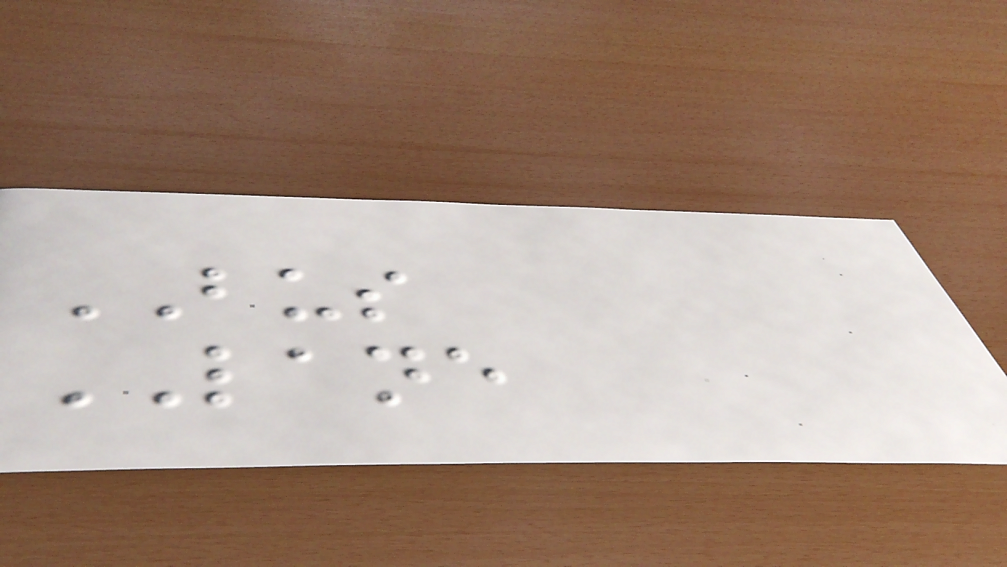BUS
LANE
